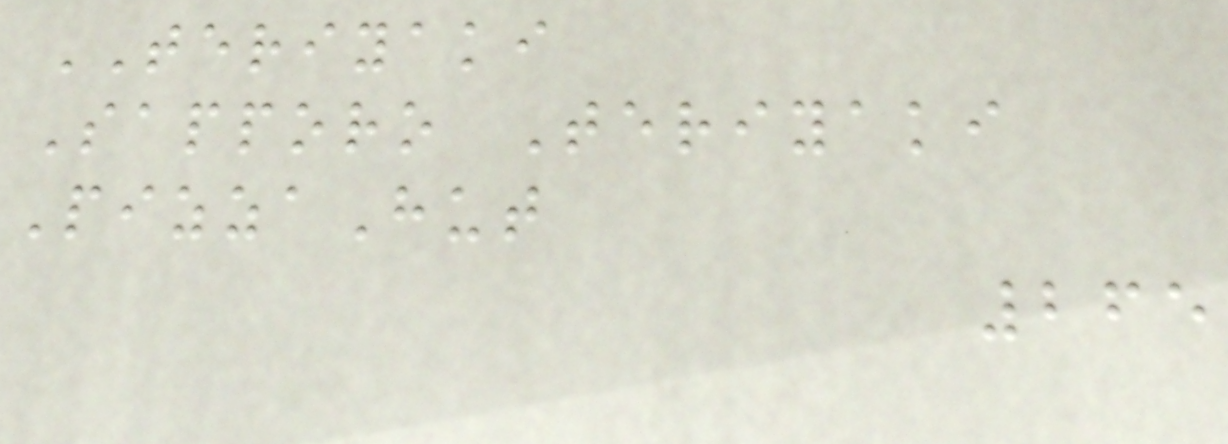TERIYAKI
Sapporo Teriyaki
PizzaHut
265
